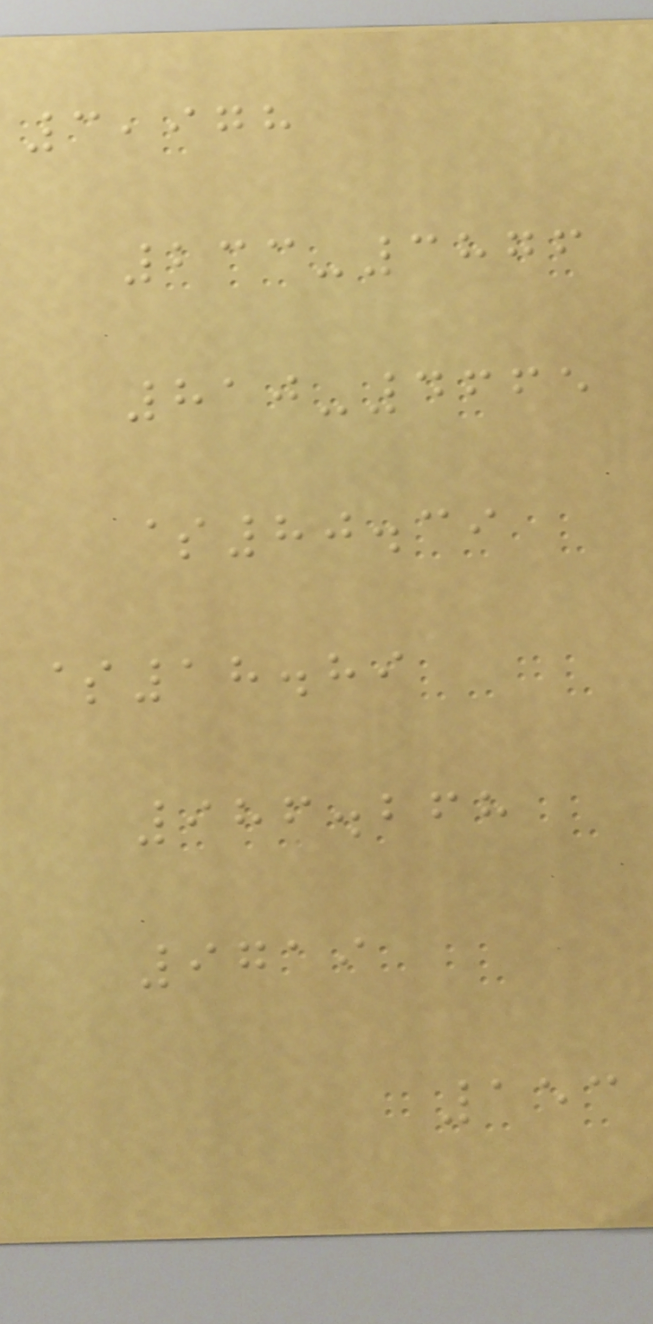3,978
233-3876
810-4665
$80.39
$18.89
986.268
9719
153
